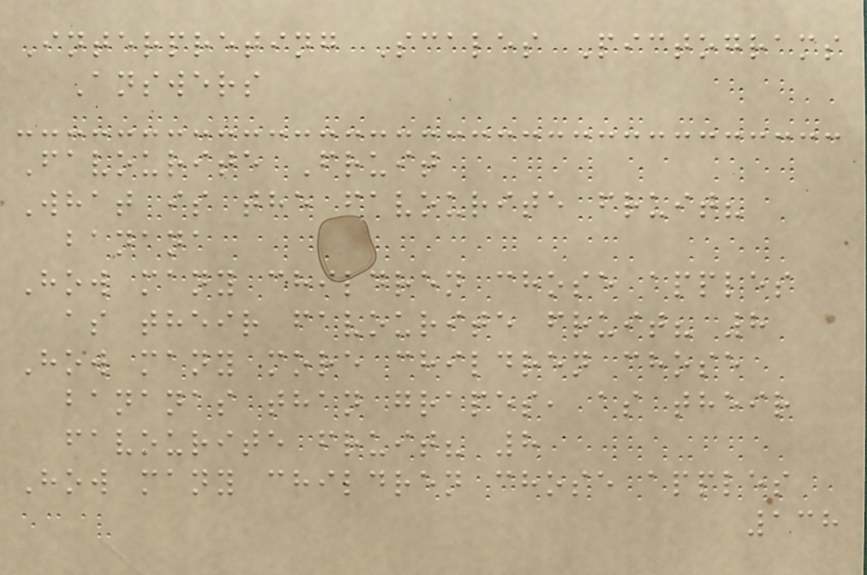Interpreting Scales Pictograms
Answers
Favourite Fruit
What is the favourite fruit?
banana
How many children chose apples
as their favourite fruit? 8
How many more children chose
bananas than grapes, as their
favourite fruit? 8
How many children chose apples
138
